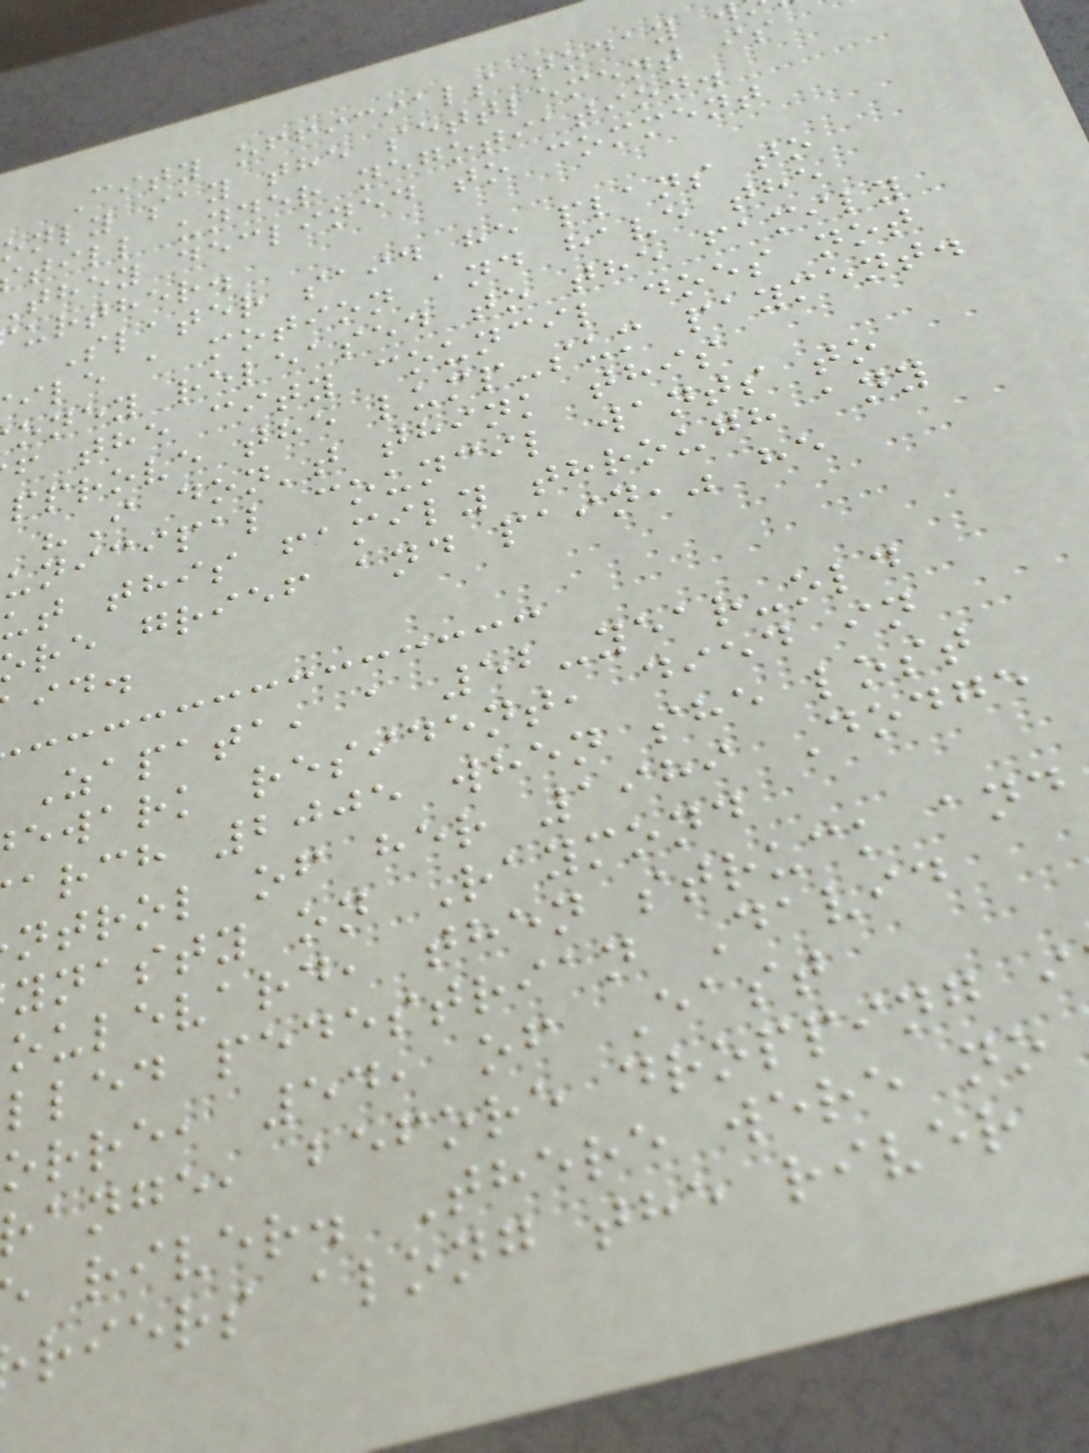City officials today
only say the settlement is
till under negotiation.
they declined to comment
urther.
Slater said he plans to
ile a motion and have the
oney released to the family
f the city council does not
pprove the lump-sum payment.
"I don't think this
unicipal council wants to
ut this family through any
re grief and pain," he
Zapata, a 52-year-old
ewark resident, died in
arch 2005 when she lost
ntrol of her 1989 Dodge
ynasty on Raymond
oulevard, then struck and
lled pedestrian David
orre, 54, of East
ange, before dropping i
river. There were no
riers along the river
